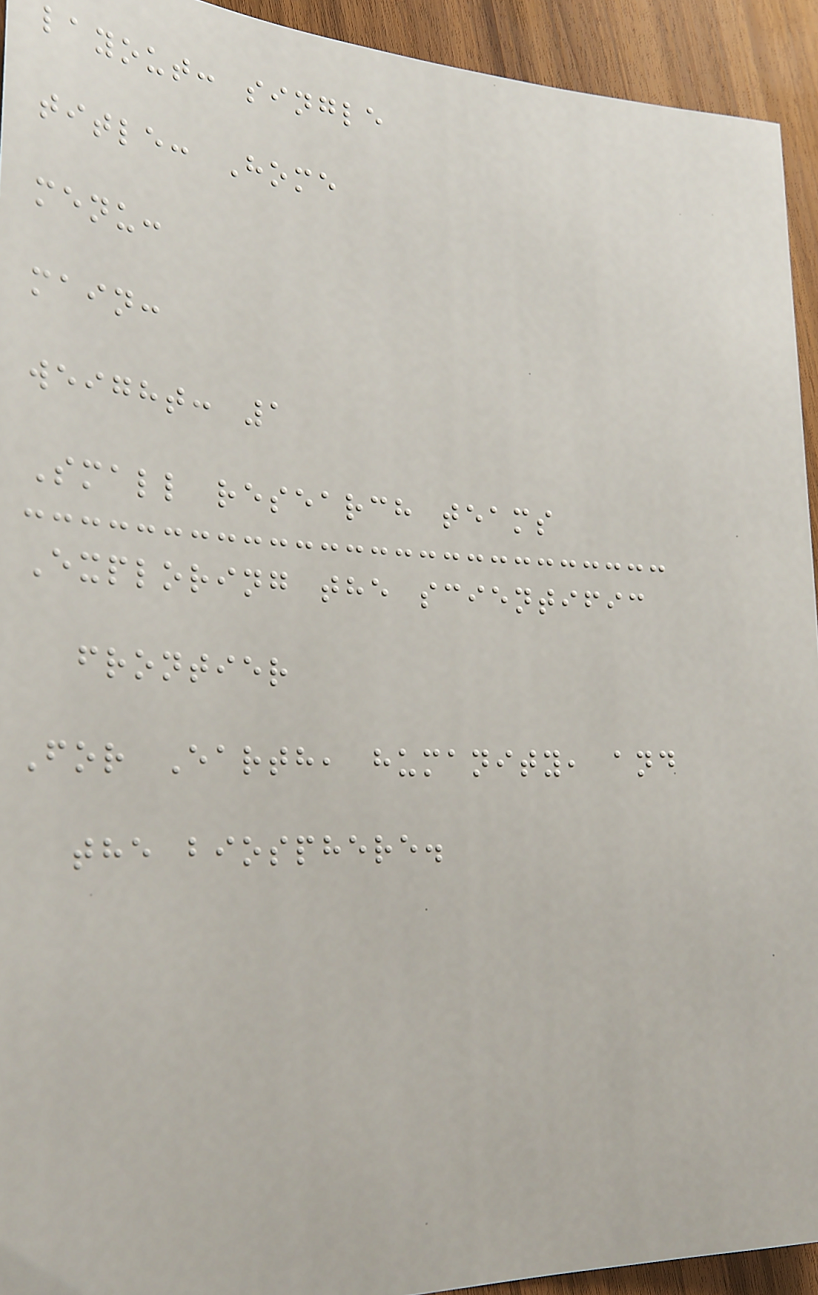layout: single
title: Home
menu:
main:
weight: 1
Small research teams
Exploring the scientific
frontier
For Earth, humanity, and
the biosphere.
